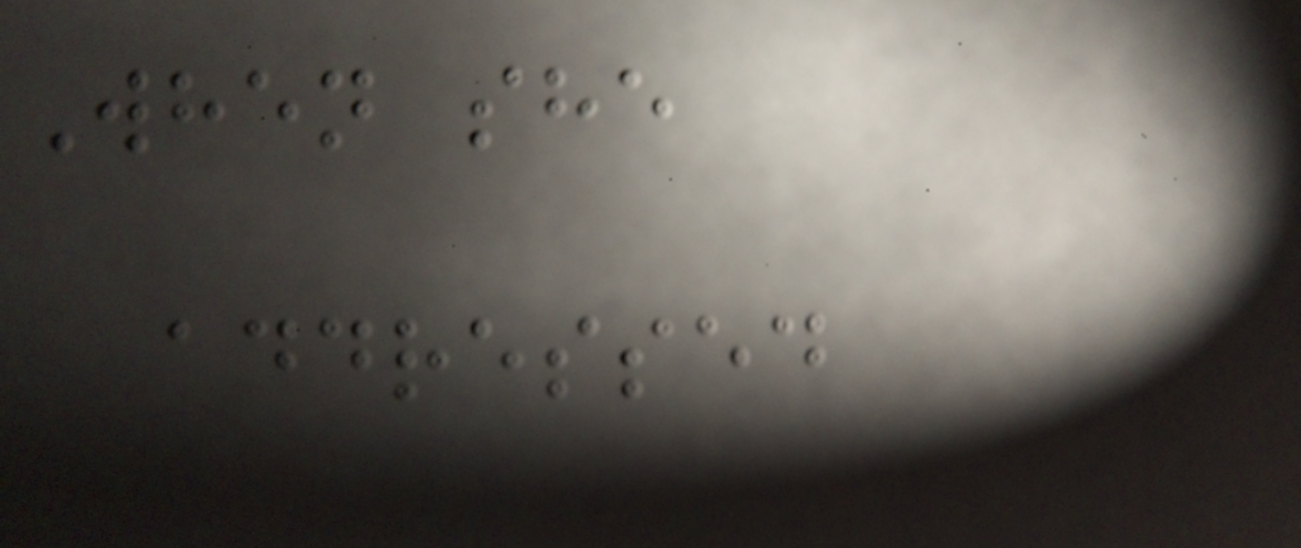When she
addressed
